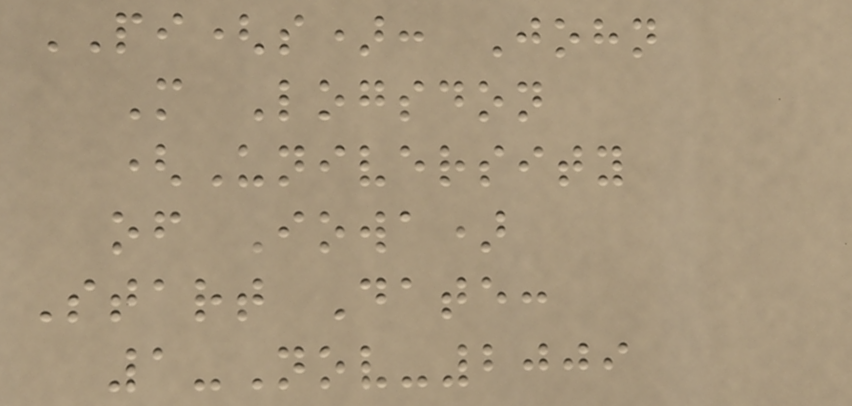PI(s): John
M Logsdon
(University
of Iowa)
Start Date:
1-Nov-2009
